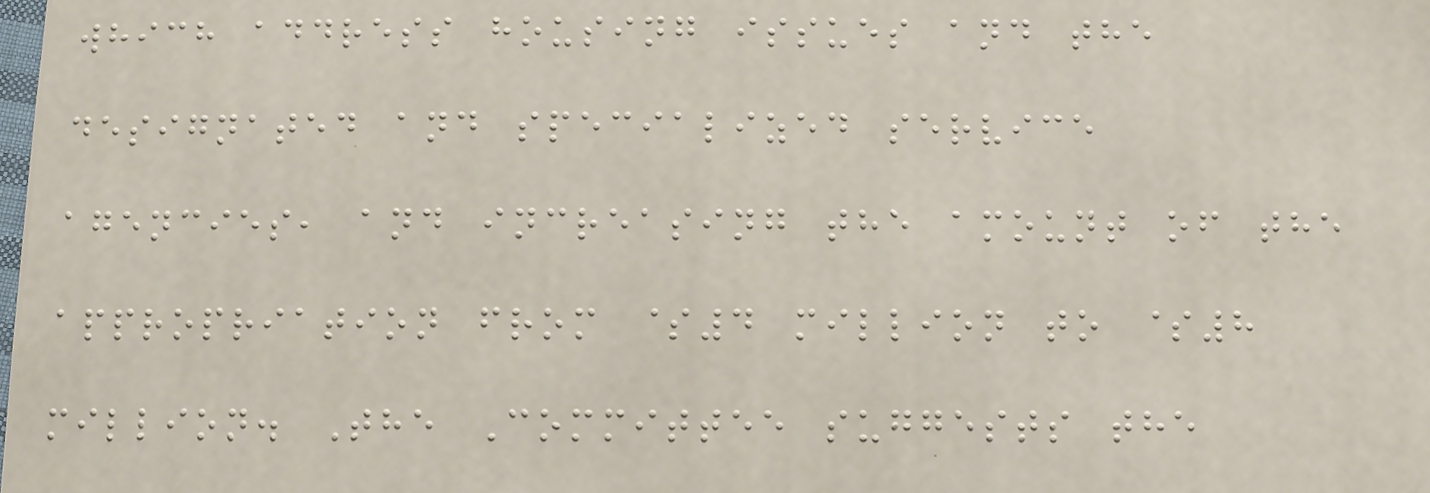which address housing issues and the
designated and specialized service
agencies, and increasing the amount of the
appropriation from $4 million to $8
million. The Committee suggests the
